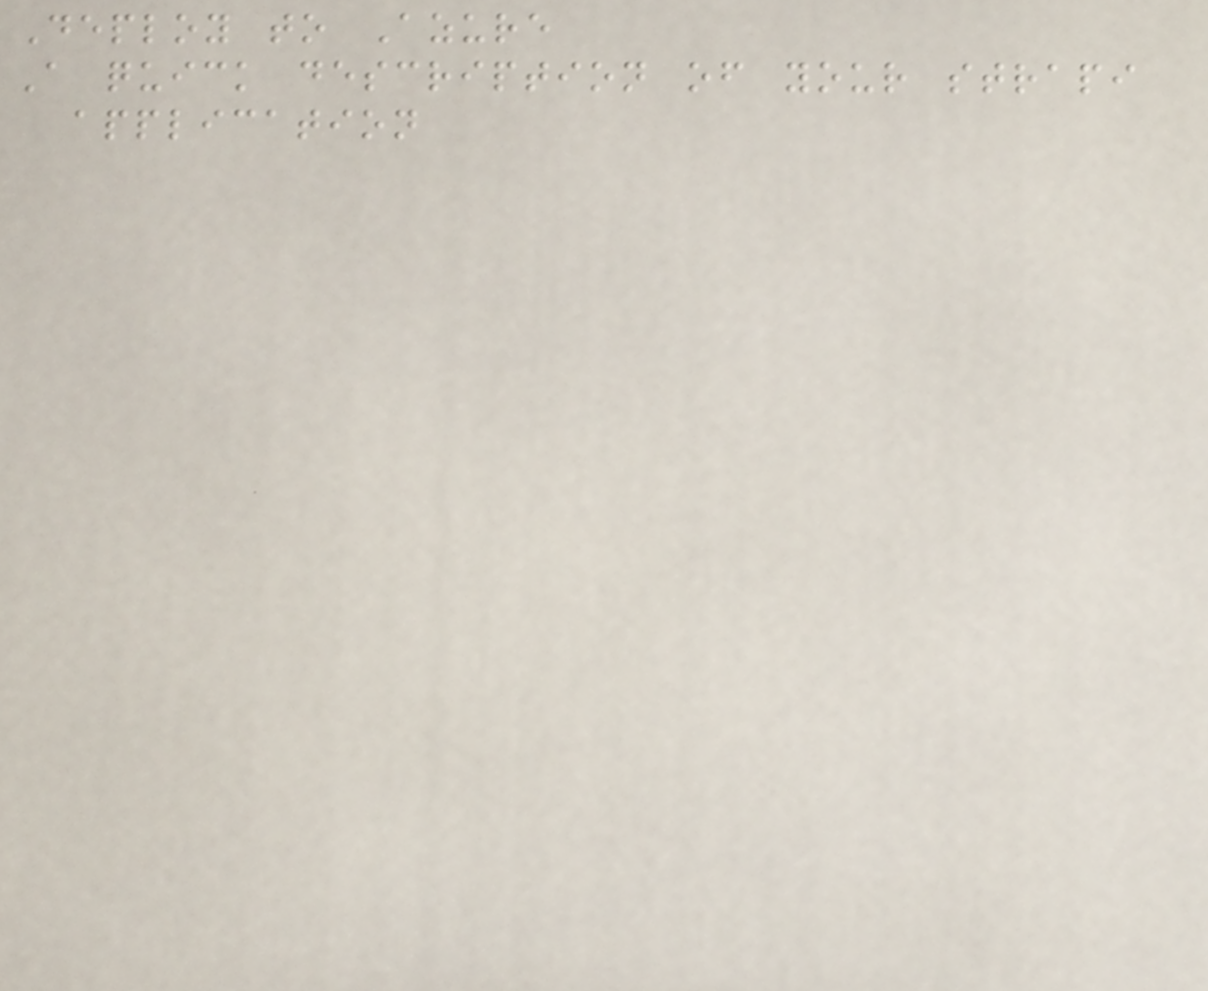Deploy to Azure
A quick description of your strapi
application
